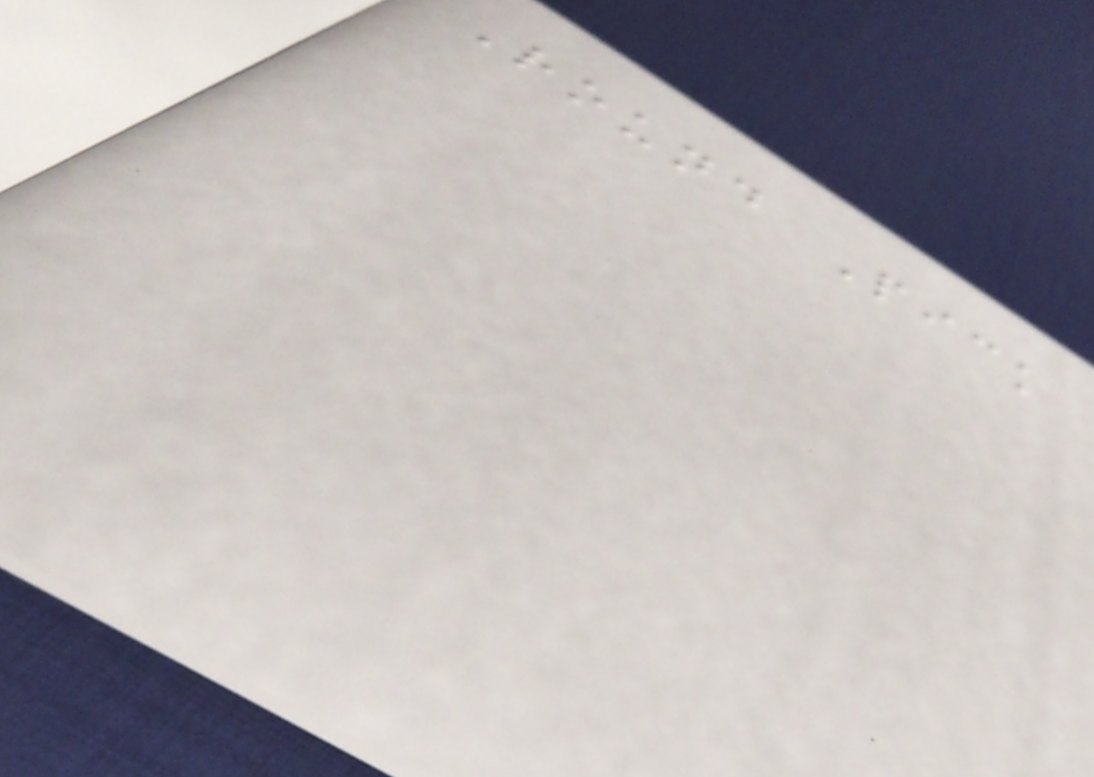Round Pick
